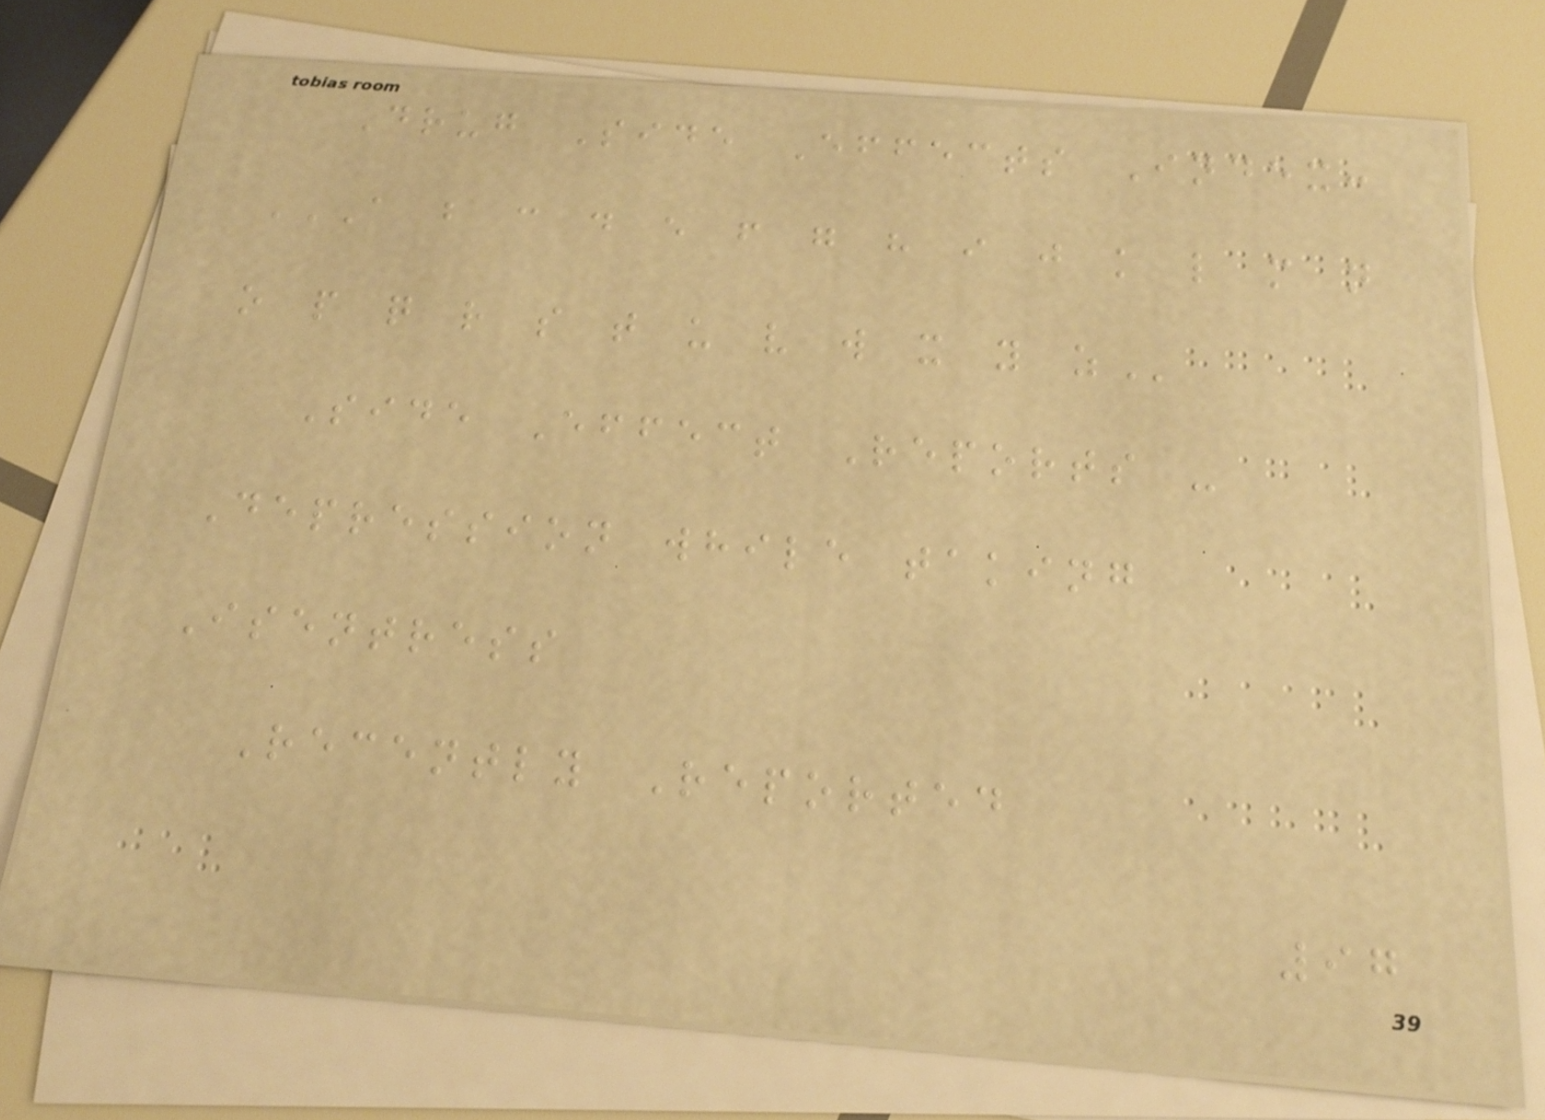Drug Side Effects Index:
A B C D E F G H I J K L M N
O P Q R S T U V W X Y Z
Side Effect Reports -
Depression while taking
Isentress
Recently Reported
97
